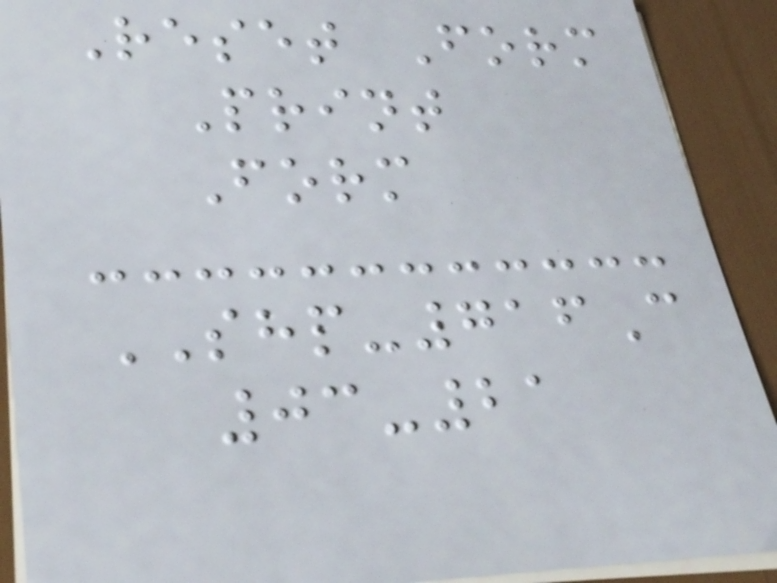Reset Form
Print
Form
SHP-716C
03-21
